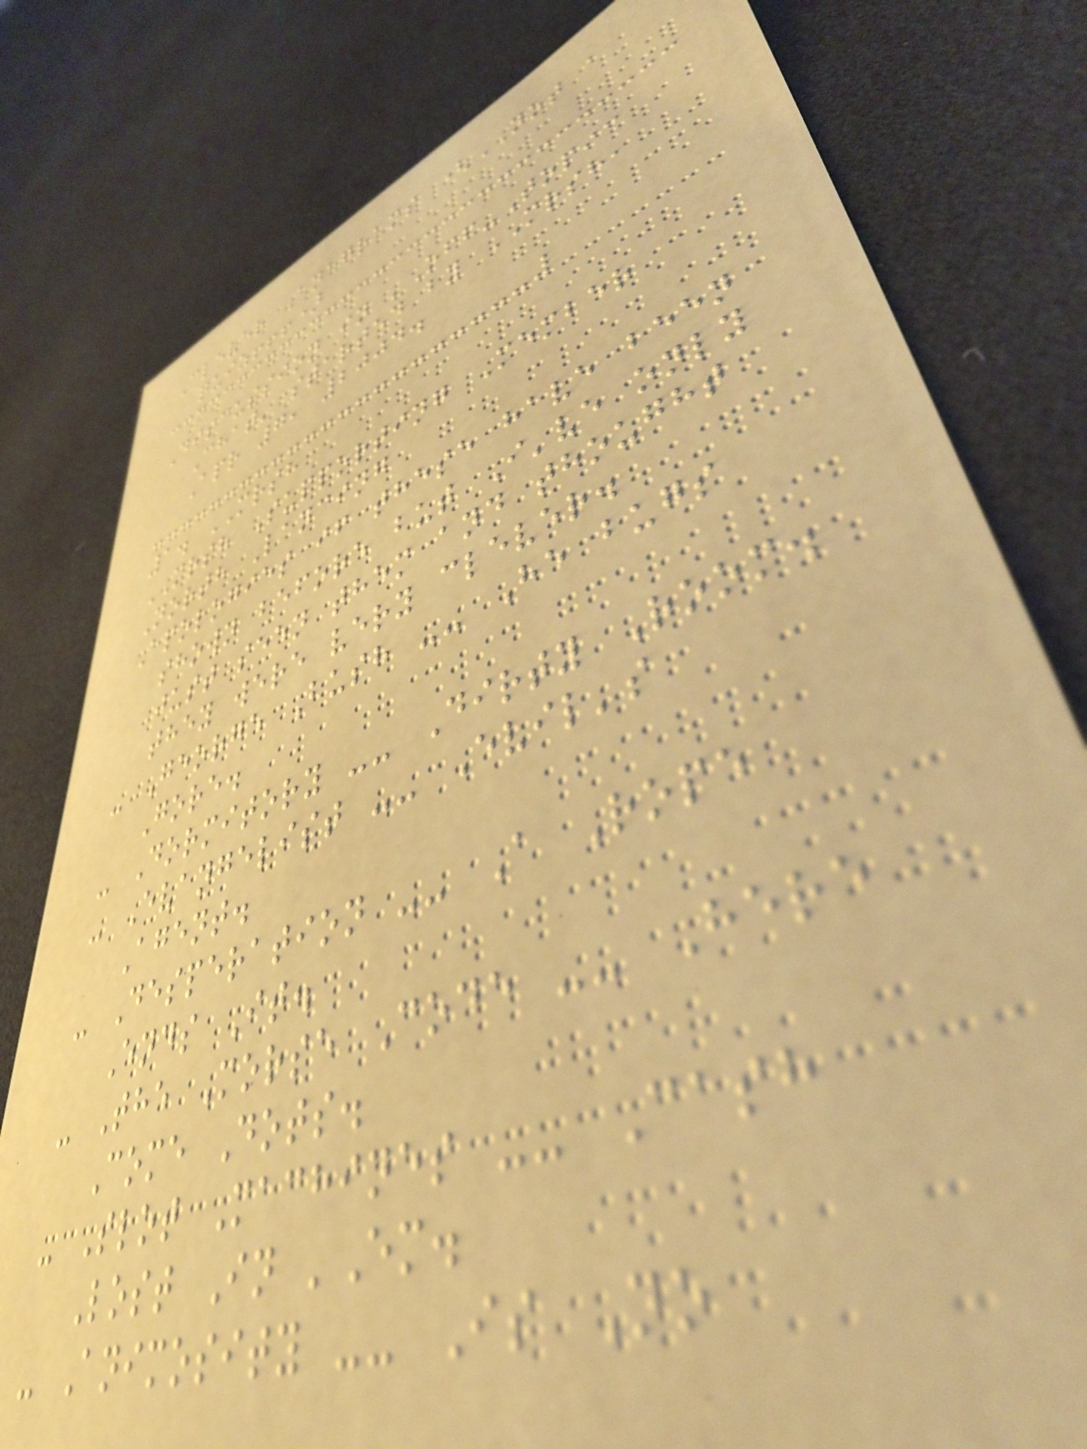Clever Anagrams (NOT a
quiz!!!)
Discussion in 'Off-Topic
Chat' started by MRSH,
Apr 7, 2004.
1. MRSH
MRSH Supporting Member
North Lancing
Apologies if these have been
shown before but I've only
just seen them and thought
they were very clever.
- George Bush -- He bugs
Gore.
- Dormitory -- Dirty Room.
- Evangelist -- Evil's
Agent.
- Desperation -- A Rope
Ends It.
- The Morse Code -- Here
Come Dots.
- Slot Machines -- Cash
Lost In 'Em.
- Animosity -- Is No
